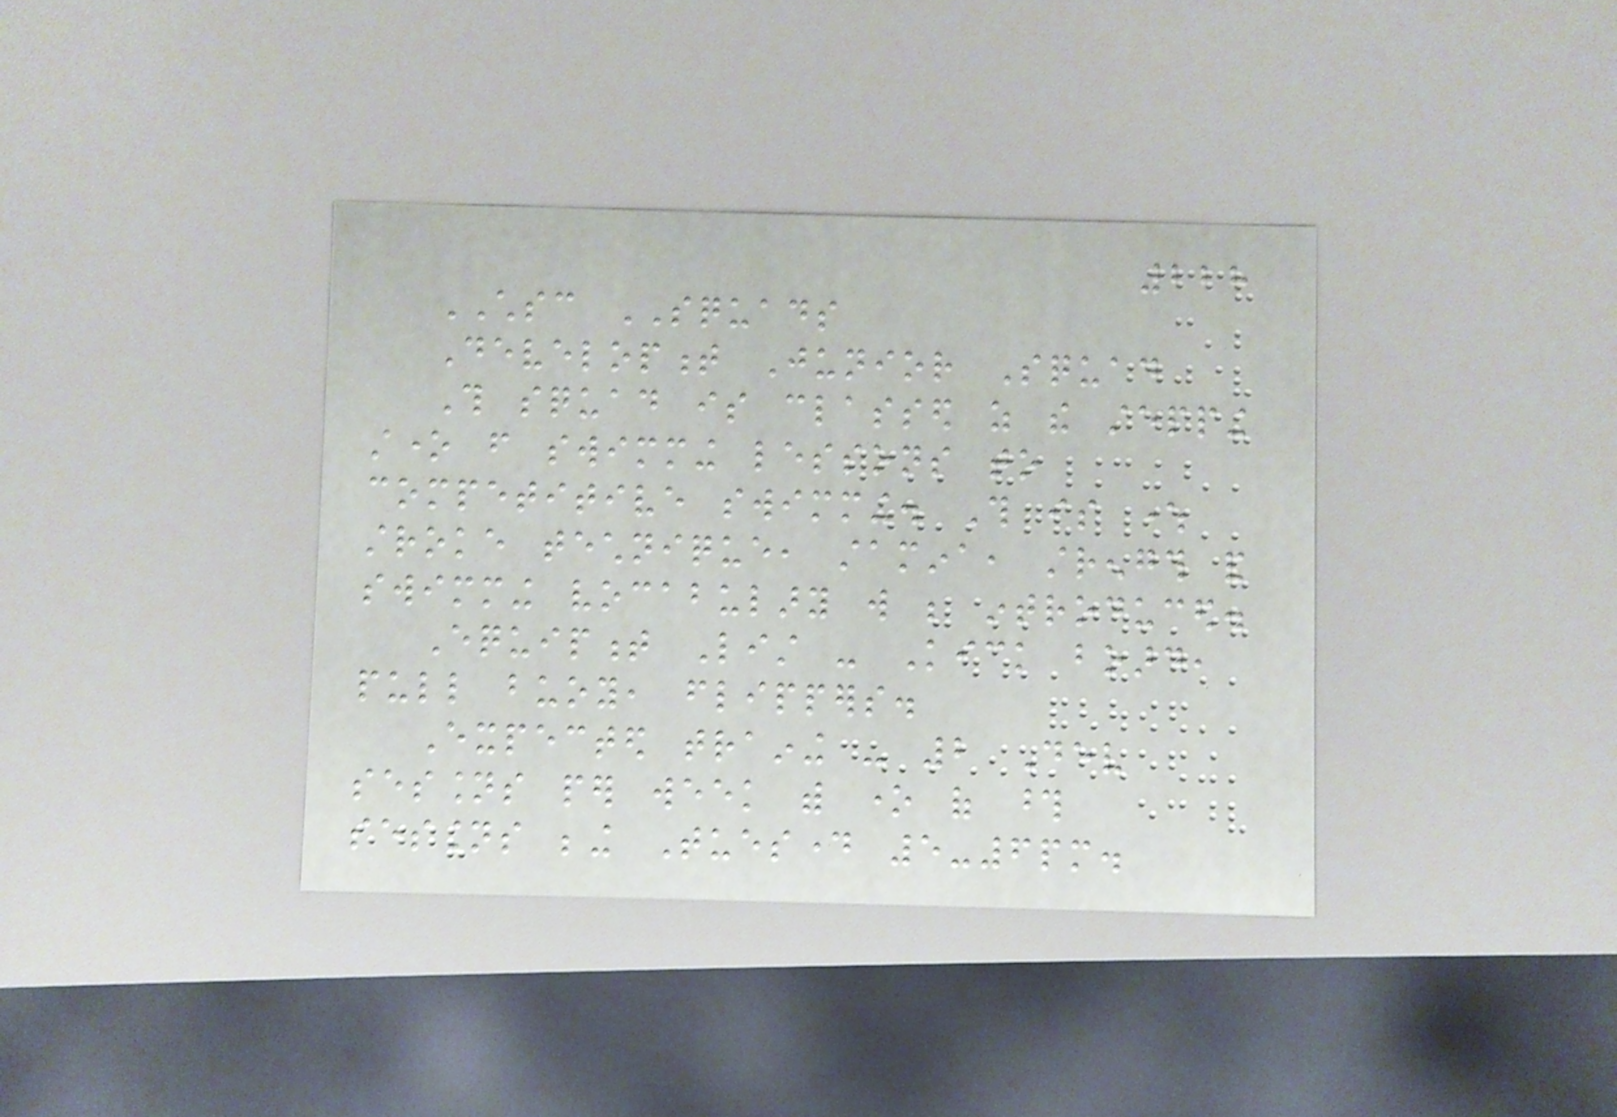228
CHSC SQUADS
Development Junior Squad
This squad is classed as the stepping
stone from swimming lessons to
competitive swimming. This is where
stroke technique, stamina, strength and
swimming vocabulary will be introduced.
Equipment List - Kick board,
pull buoy, flippers.
Expected training - 2 Dev
sessions per week with one of those
sessions being Tuesday 5-6pm.
